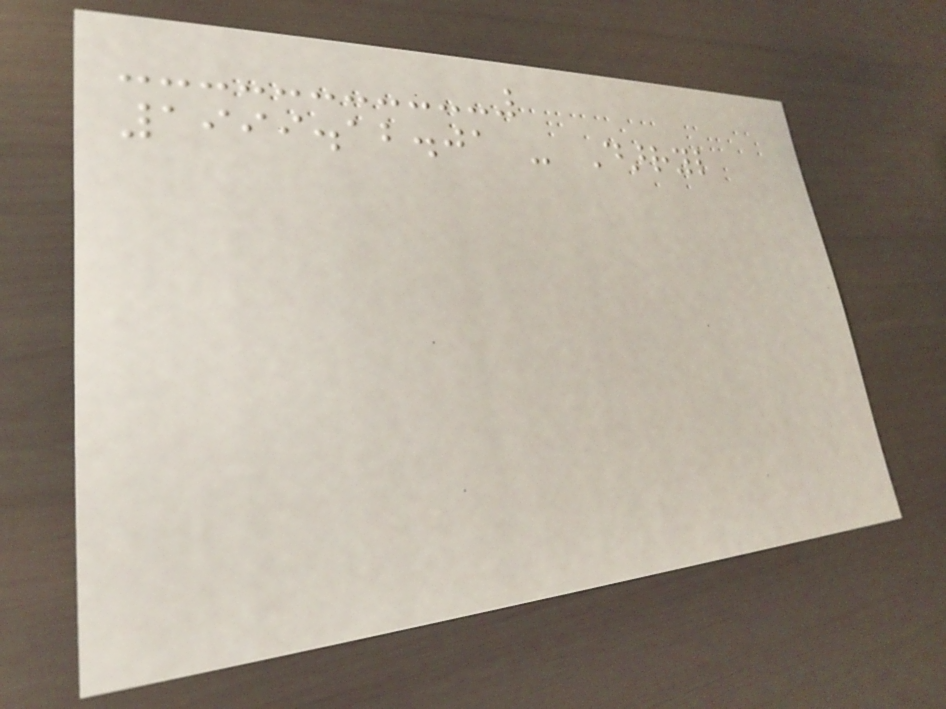1999.12.01 - Darryl
